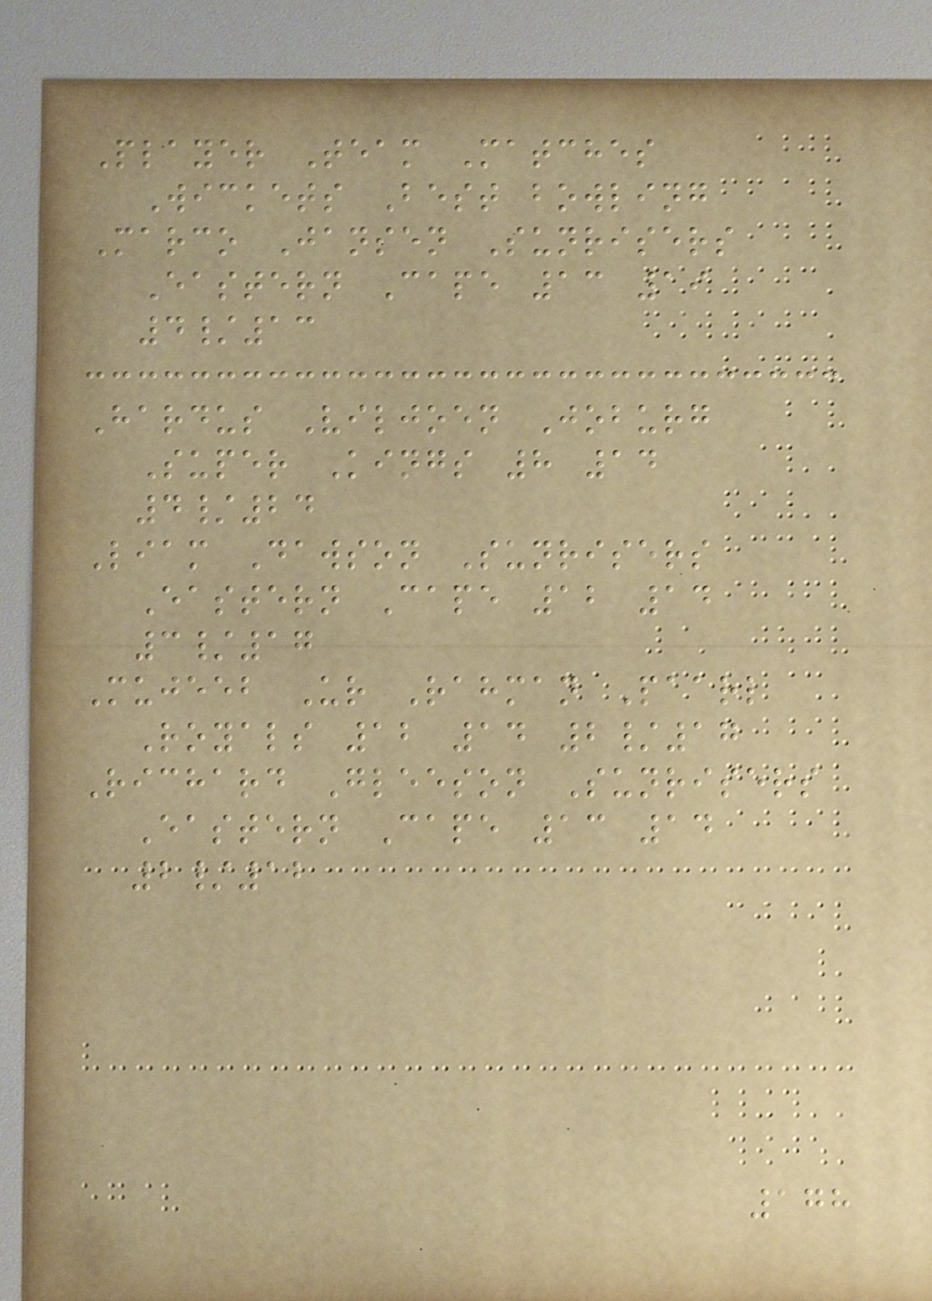Player Team Matches
Wickets Best bowling
Marco Jansen Sunrisers
Eastern Cape 13 19
4/13
Hardus Viljoen Joburg
Super Kings 8 14
4/24
Liam Dawson Sunrisers
Eastern Cape 12 14
3/17
Mujeeb Ur Rahman Paarl
Royals 12 14 2/17
Richard Gleeson Sunrisers
Eastern Cape 13 14
2/12
178
